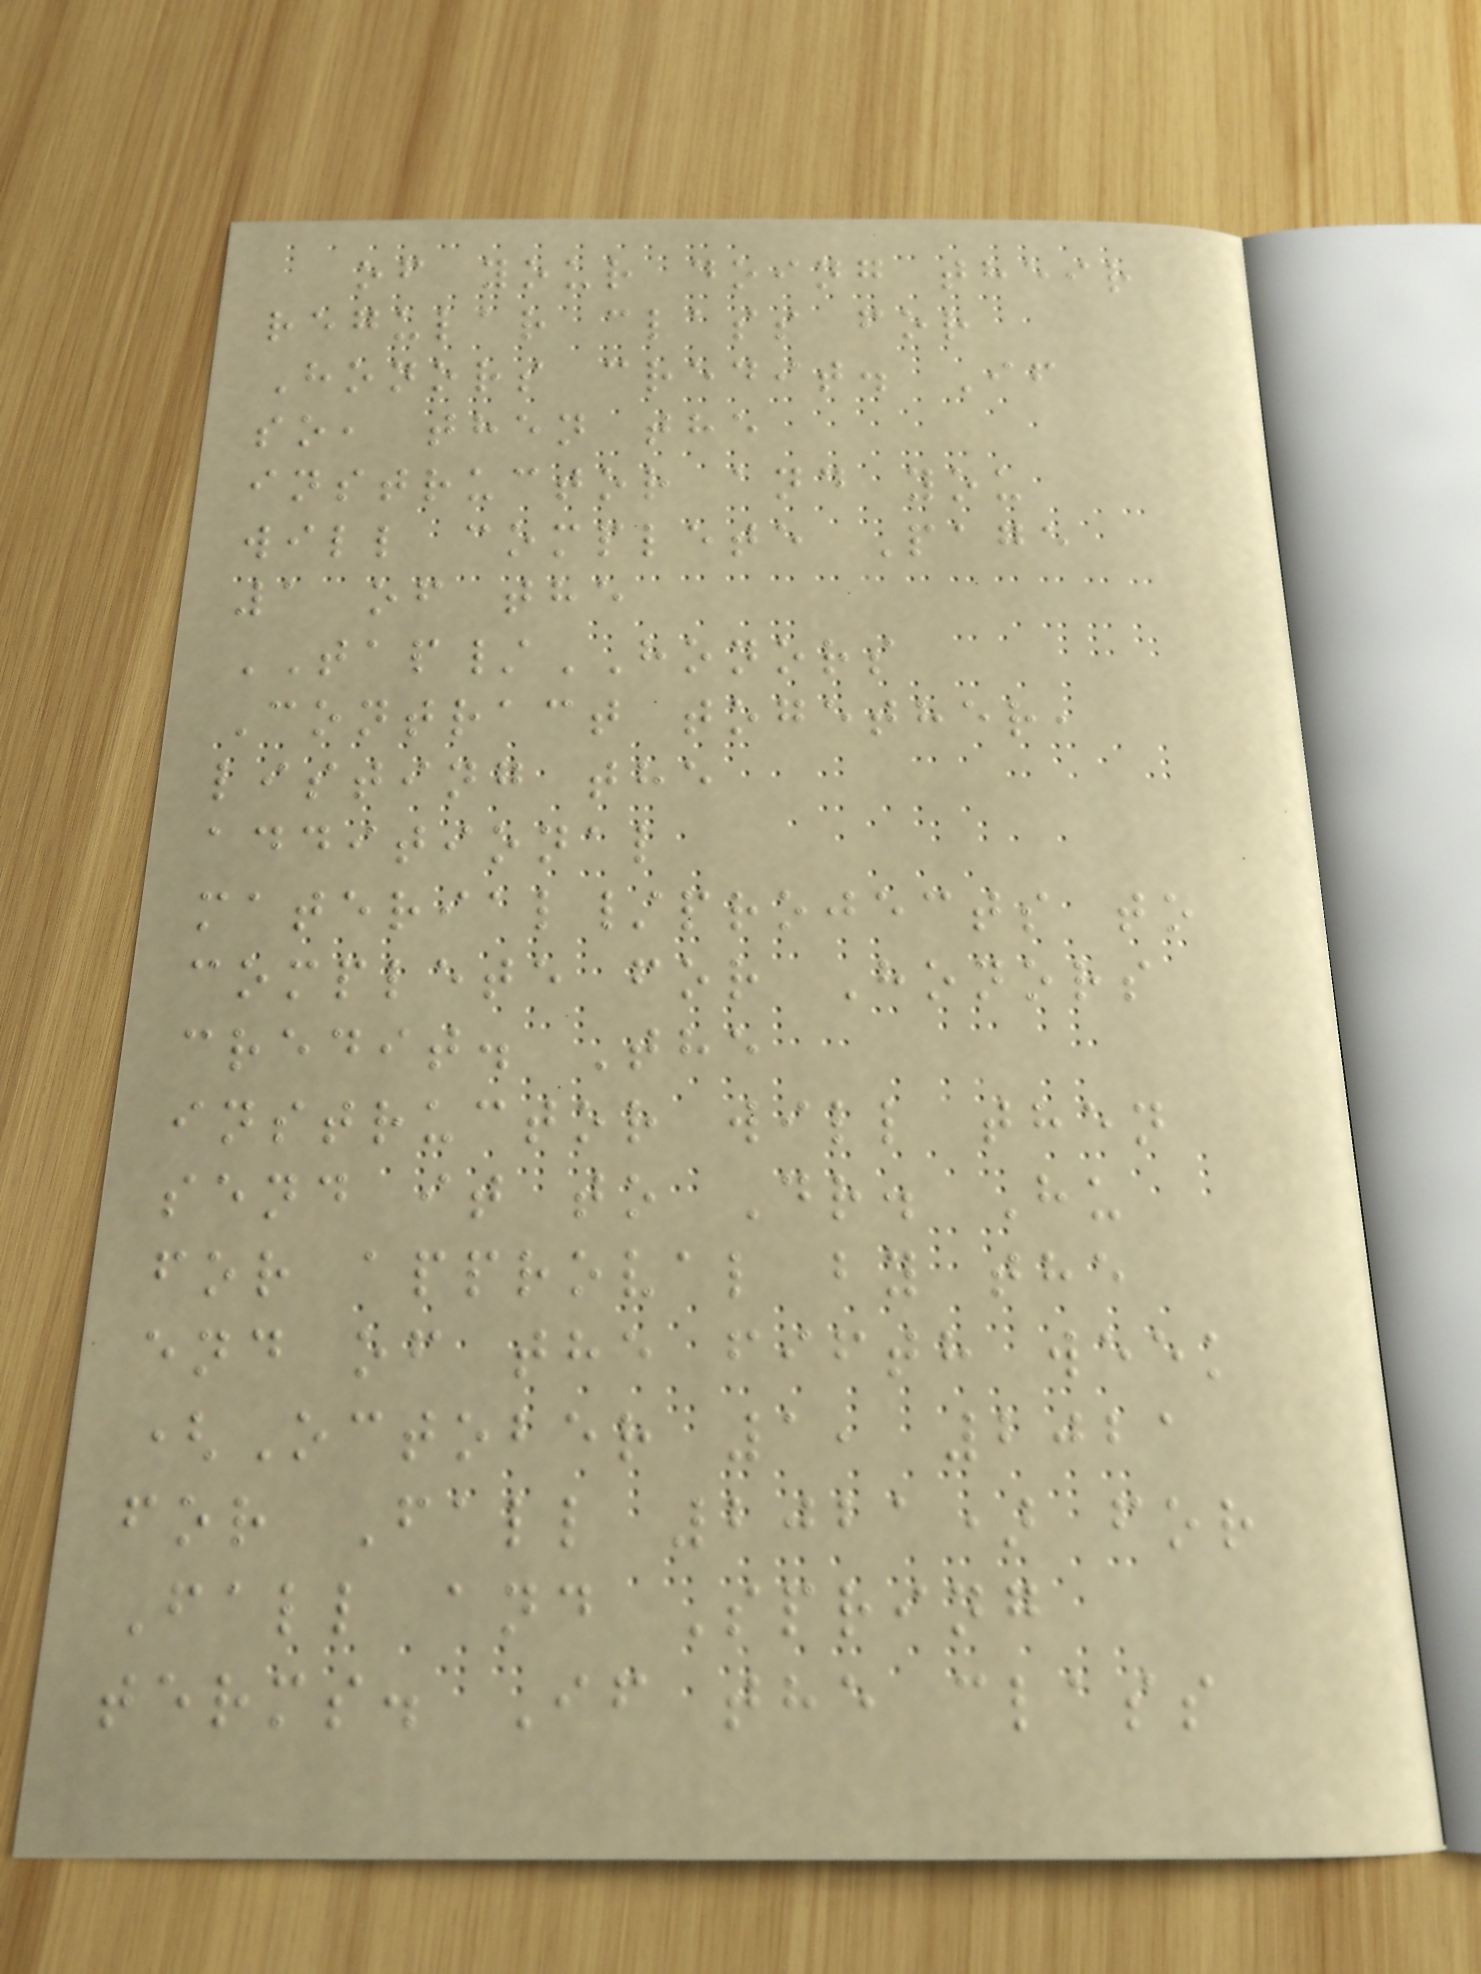of your doing their
regular class for
Honors credit. If
so, then the
instructor and you
will complete Page
1 of the
TAP/HONORS
Contract together,
listing the
additional
material/projects to
complete for Honors
credit. The
instructor will then
send it to Dr. Hu
for approval by the
end of the fifth week
(October 1, 2021
for Fall 2021) for
Fall and Spring
terms. If the class
